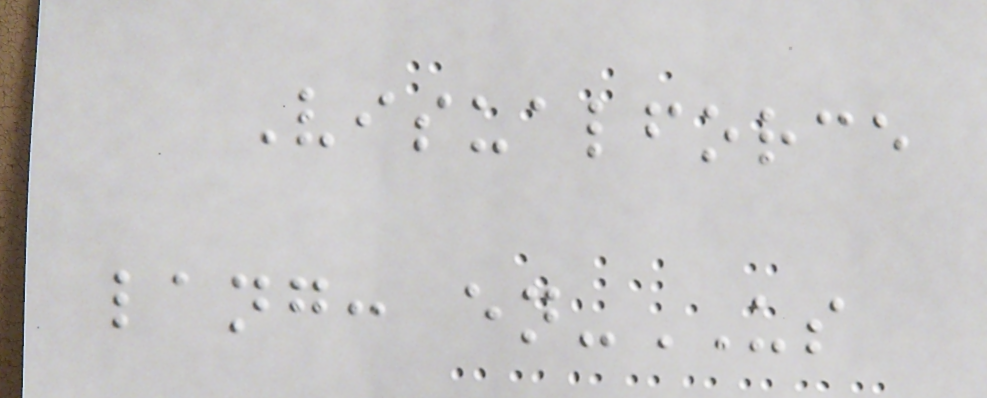Visualforce
lang: en-US
